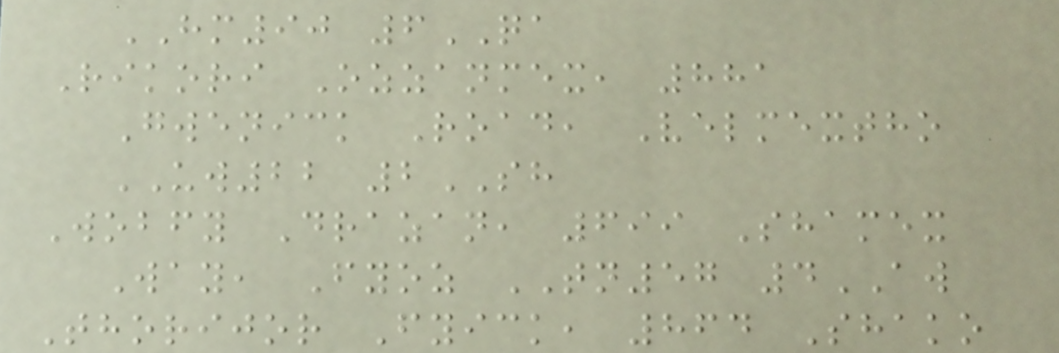HM90 6QA
Rikori Ozzanmex, 881
Gwenick Road, Velmextho
UW22 2SH
Wobfy Drazan, 699 Shamex
Way, Fyoz TN57 4AW
Thorijor Fyick, 864 Shako
